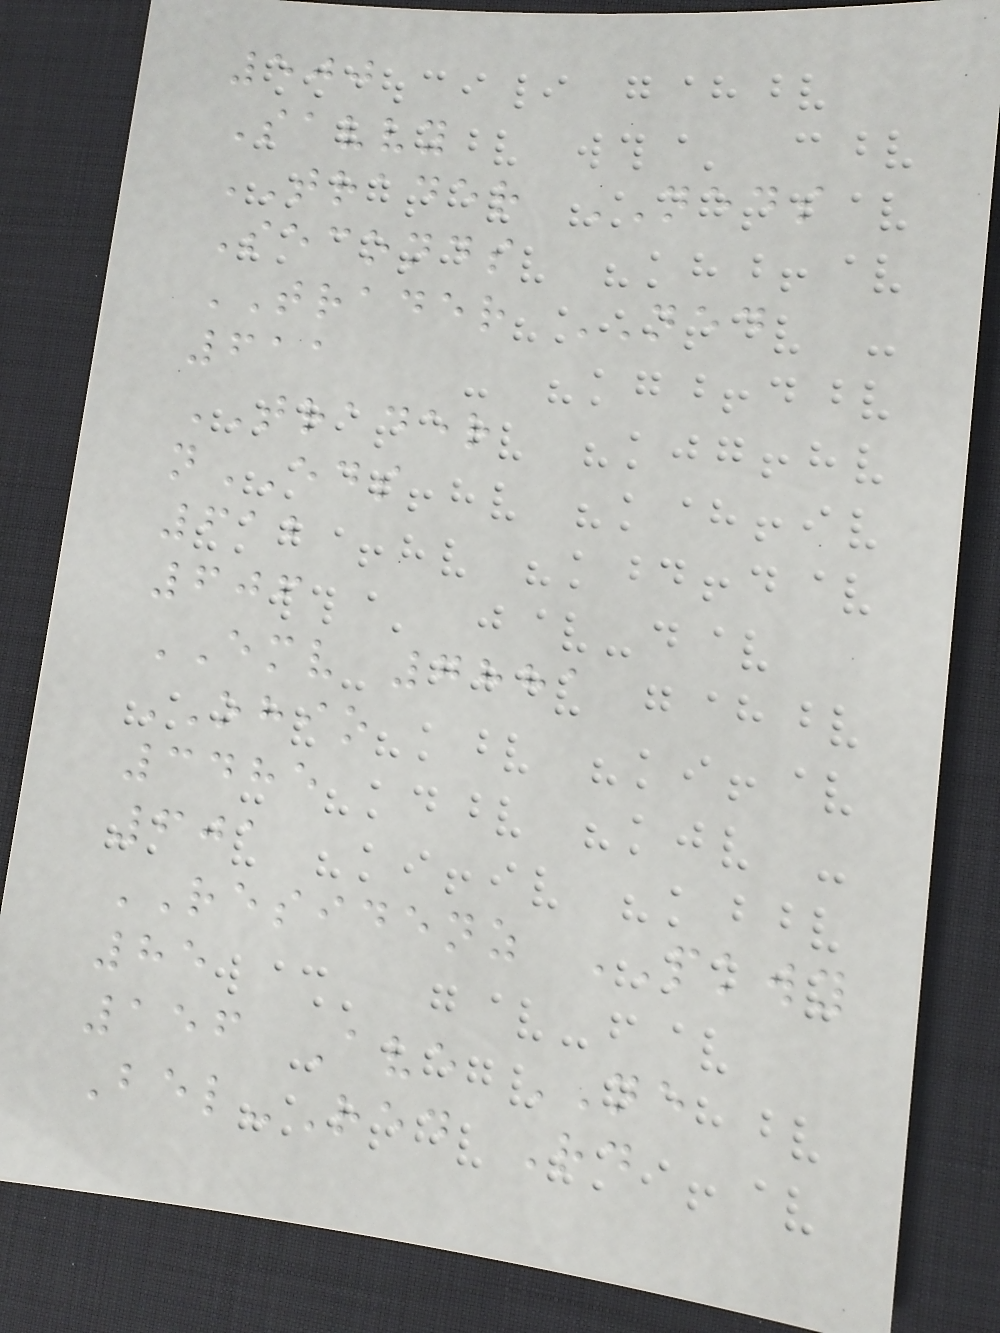500
Savvy
TRADER NEDS
Seconds
TRADER NED
611
TRADER
nEDS
612
606
EMV 7881
OHIO
3485
601
RESIDENZ PKWY
85
156 Ave NE
Bel-Red Rd
